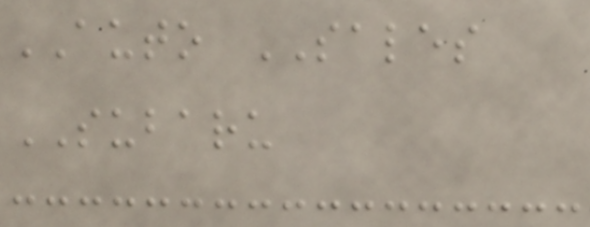AUTO SALES
SUBARU
